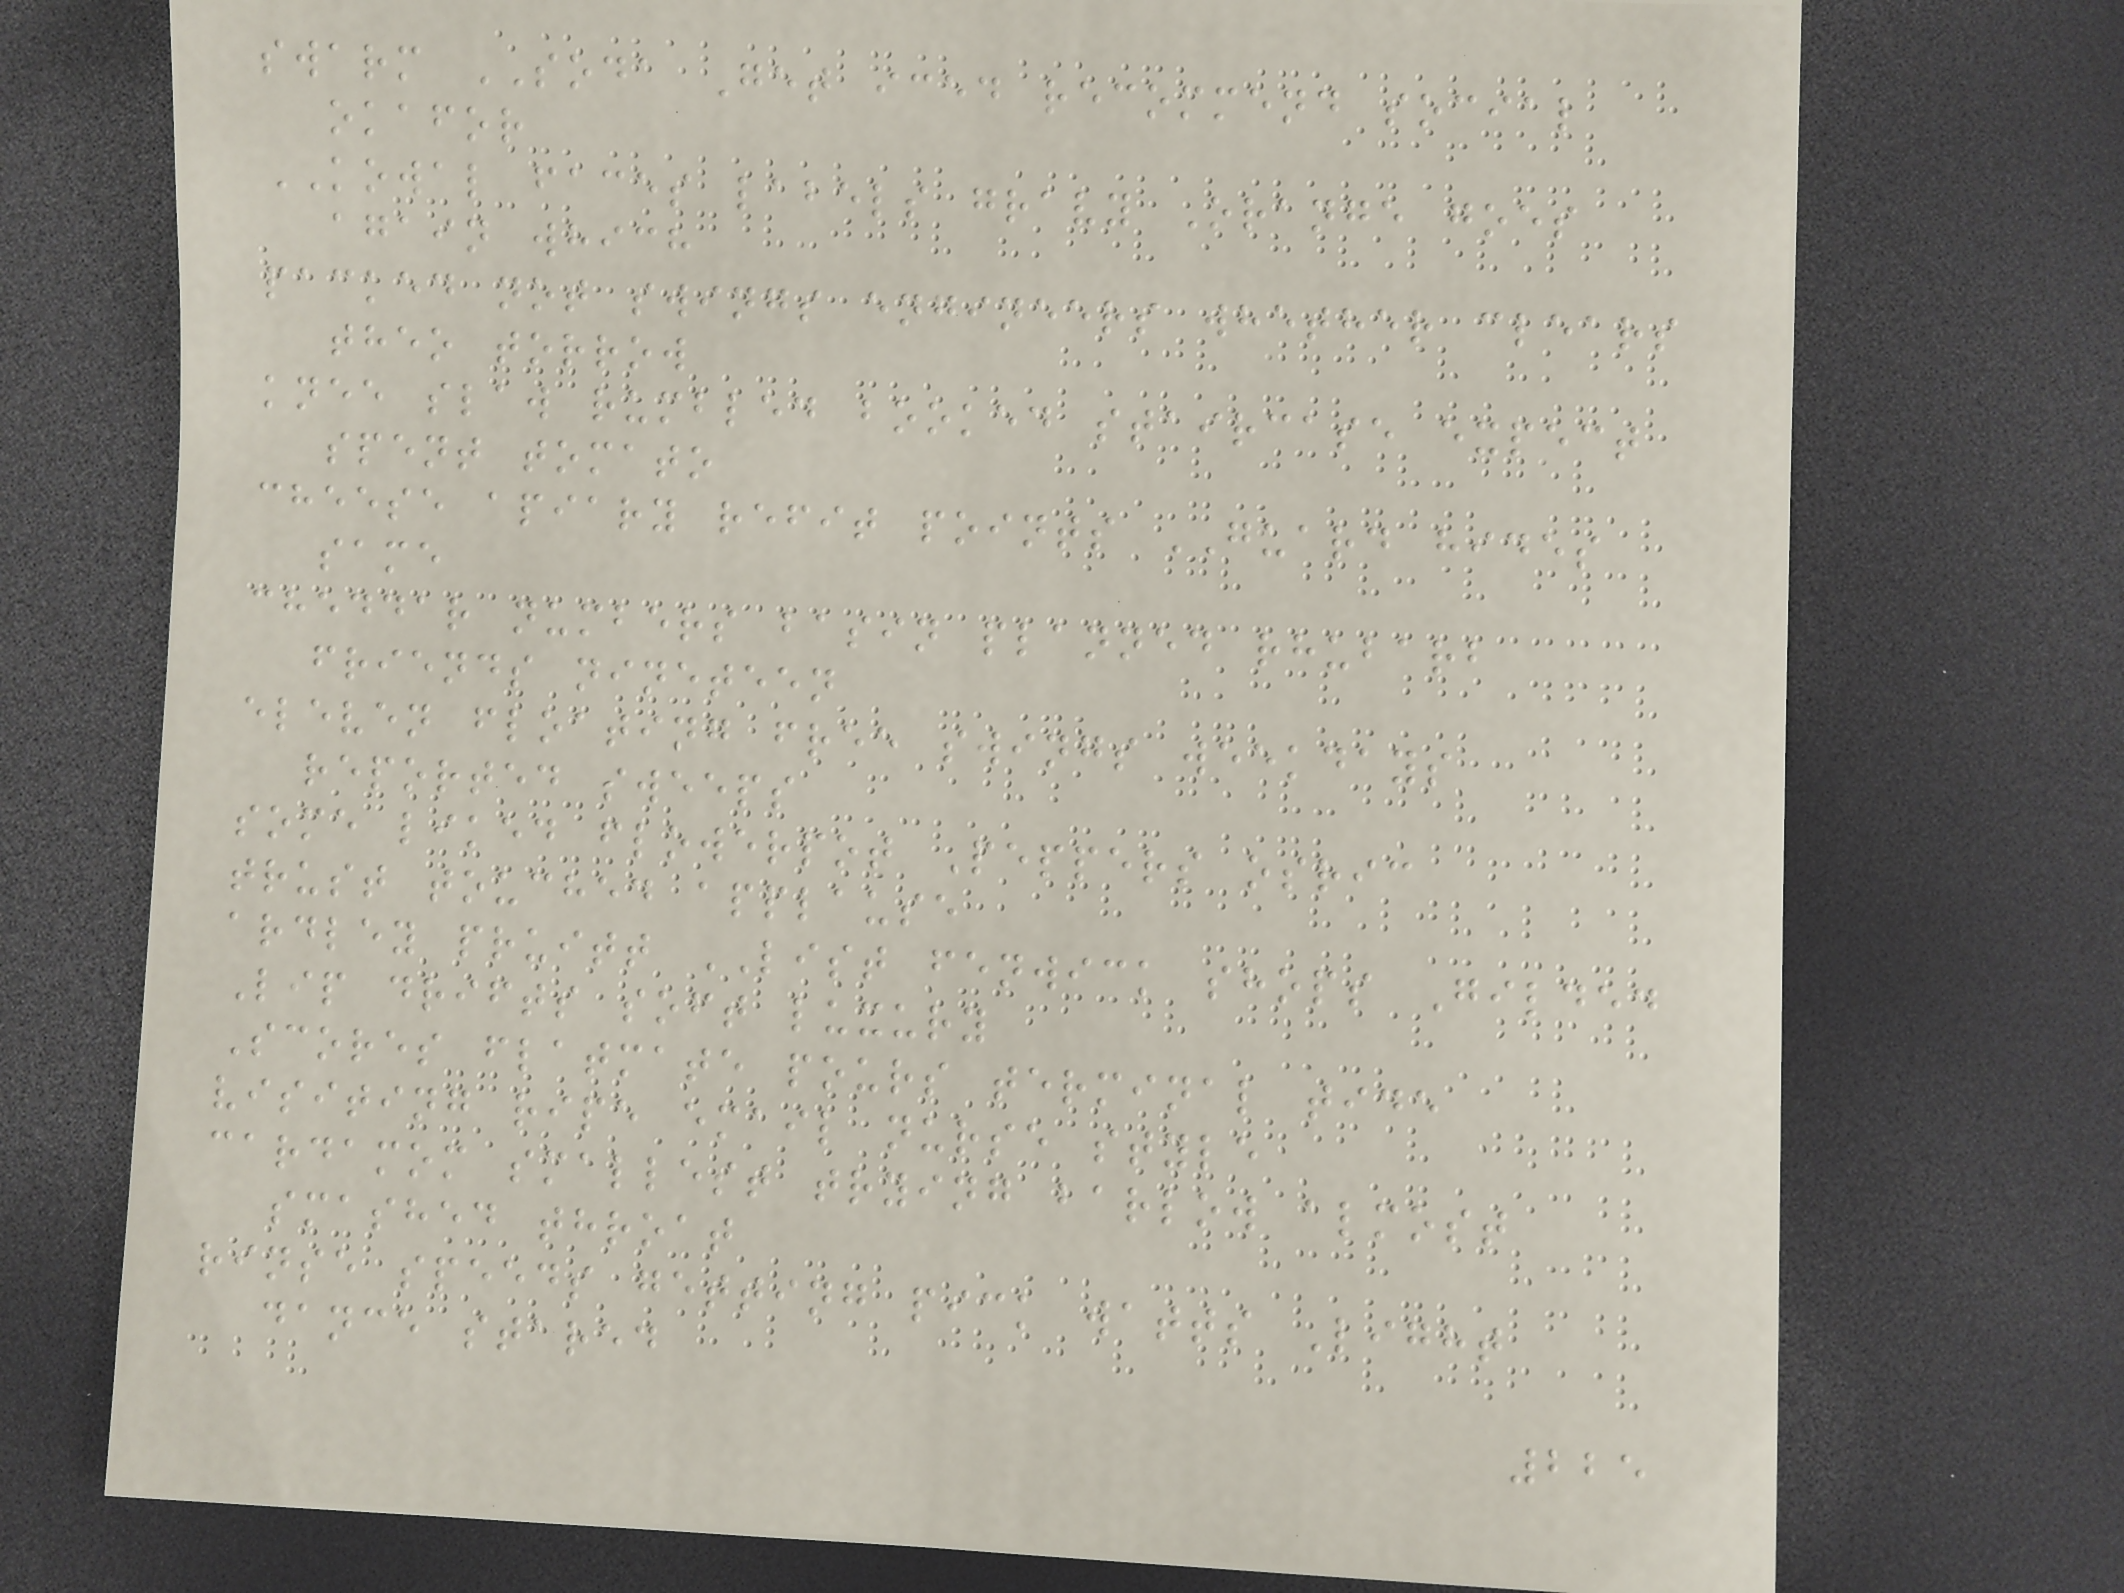swarm SODA Get iced recommend social
okafor
KOWAL faces labels gravy Orange goes
again which
packed not swings engineers whether clears
theo torrow
knee slaw rumbled booked staircase expect
spent tomato
cheese apiary refit points GUARD hides
same
cheddar numbers basin planned rhubarb
friends nineteen
eleven floating free swings weekdays
reported sweeps
some liked flowerpot Peppers osric
trust touched applause
ardley pruitt LIST fenwick shops Gilded
Lip drifts soft luxury
Scores flatmate pours terminal tide
visiting ripe email nurse style
cardamom smallest trying barlow almost
smashed throat
rinse speeds getting pick watts Light
dance stared
225
